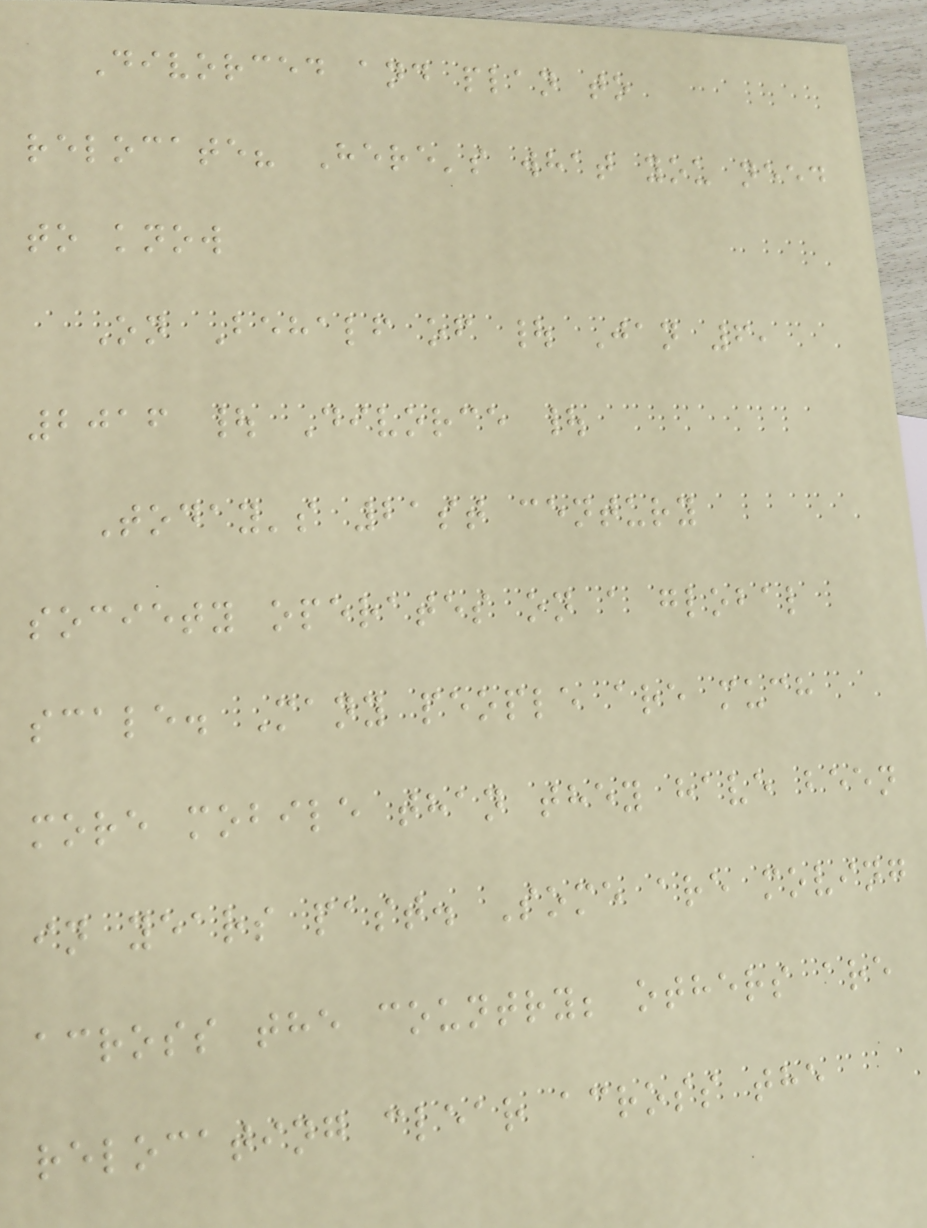Divorced and plan to
relocate? Here's what you need
to know
On Behalf of | Jan 6,
2016 | Divorce |
Today's 21st century
society operates on a global
scale. Many people are much
more mobile than they have been
in years past. Some are moving
across the country; others are
relocating clear across the
